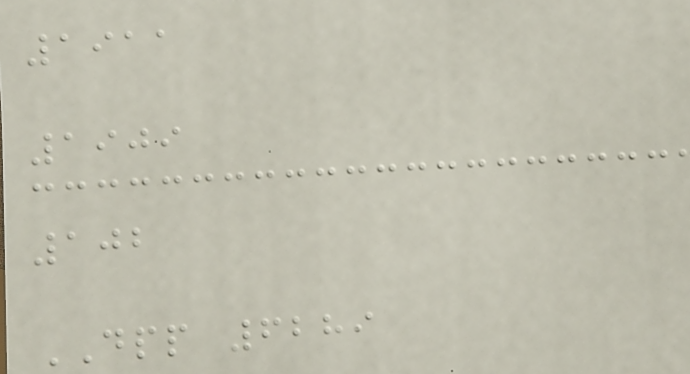1911
1909
102
DPP 6289
